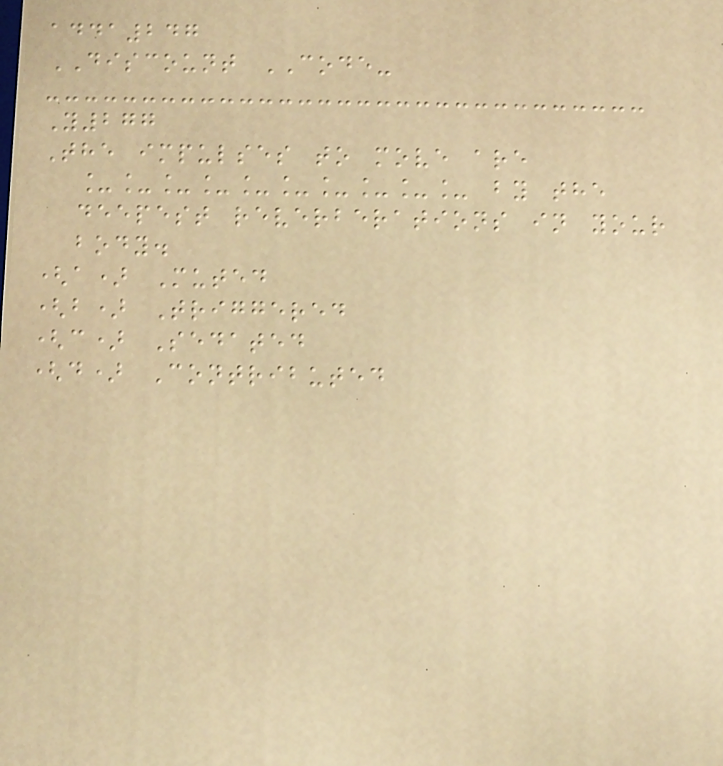adda247
DISCOUNT CODE-
Y277
The impulses to move are
__________ by the
deepest reverberations in your
body.
(a) Muted
(b) Triggered
(c) Sedated
(d) Contributed
